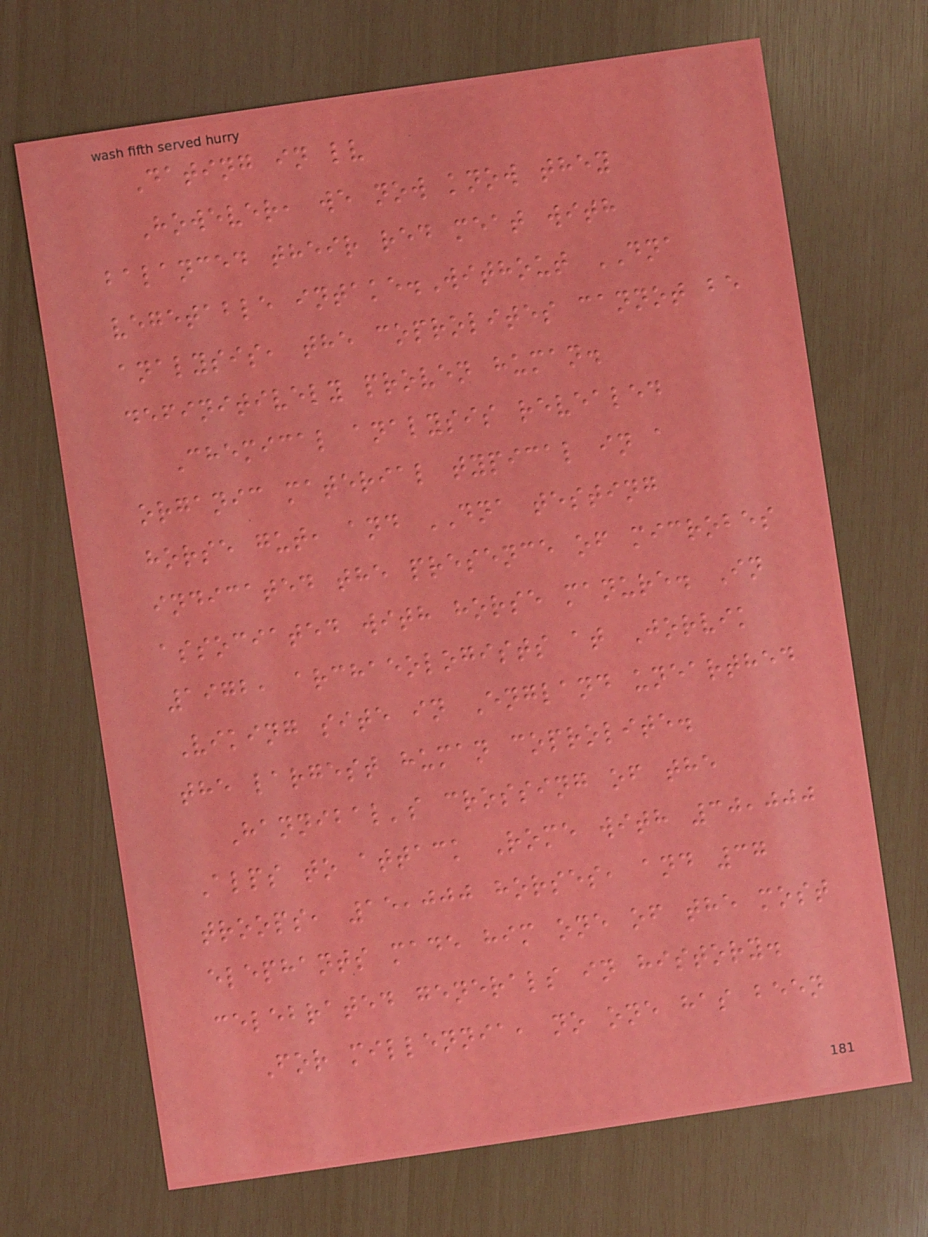Dating in lv
However, we now know they
balanced their red meat with
vegetable intake.Without DNA
analysis, the coprolites cannot be
definitively proven human.
Chemical analysis revealed
organic material typical in a
horse gut, and DNA testing
indicated the presence of microbes
associated with horse manure. In
1972, archaeologists at Jorvik
Viking site in England unearthed
the largest human coprolite.
Hannibal's crossing of the
Alps to attack Rome with 30,000
troops, 15,000 horses, and 37
elephants made him one of the most
celebrated generals in history.
For millennia, no one has been
